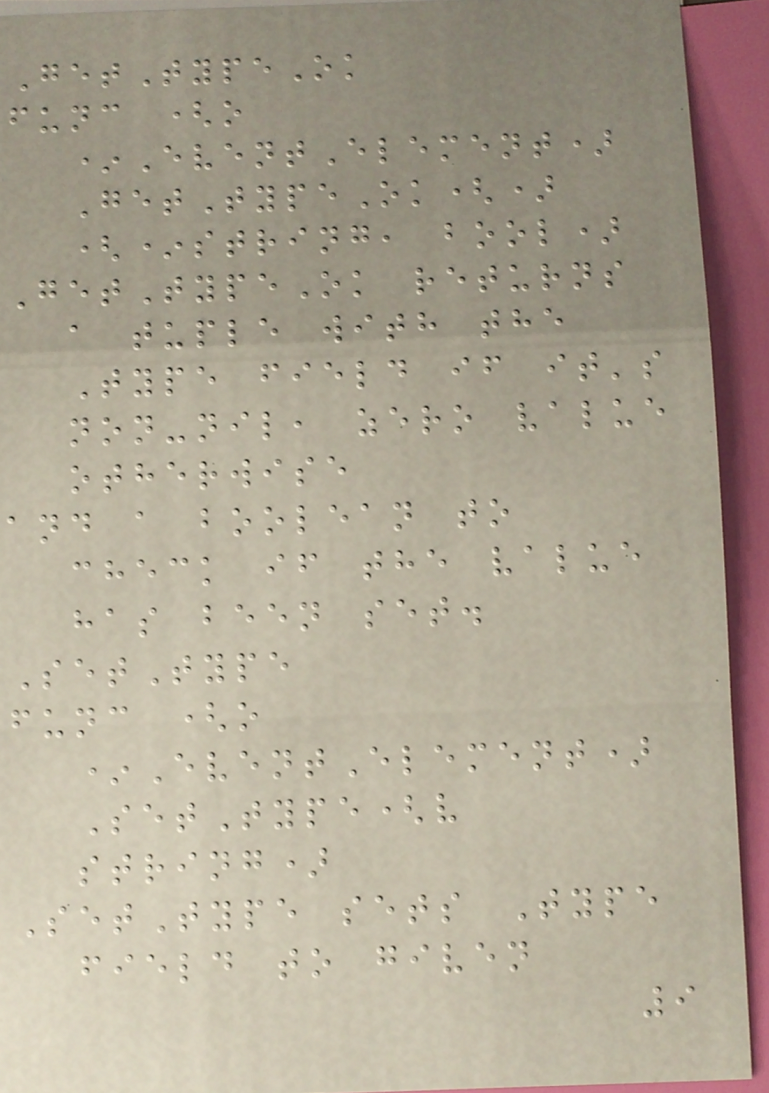GetTypeOk
func (o
*EventElement)
GetTypeOk()
(*string, bool)
GetTypeOk returns
a tuple with the
Type field if it's
non-nil, zero value
otherwise
and a boolean to
check if the value
has been set.
SetType
func (o
*EventElement)
SetType(v
string)
SetType sets Type
field to given
9
